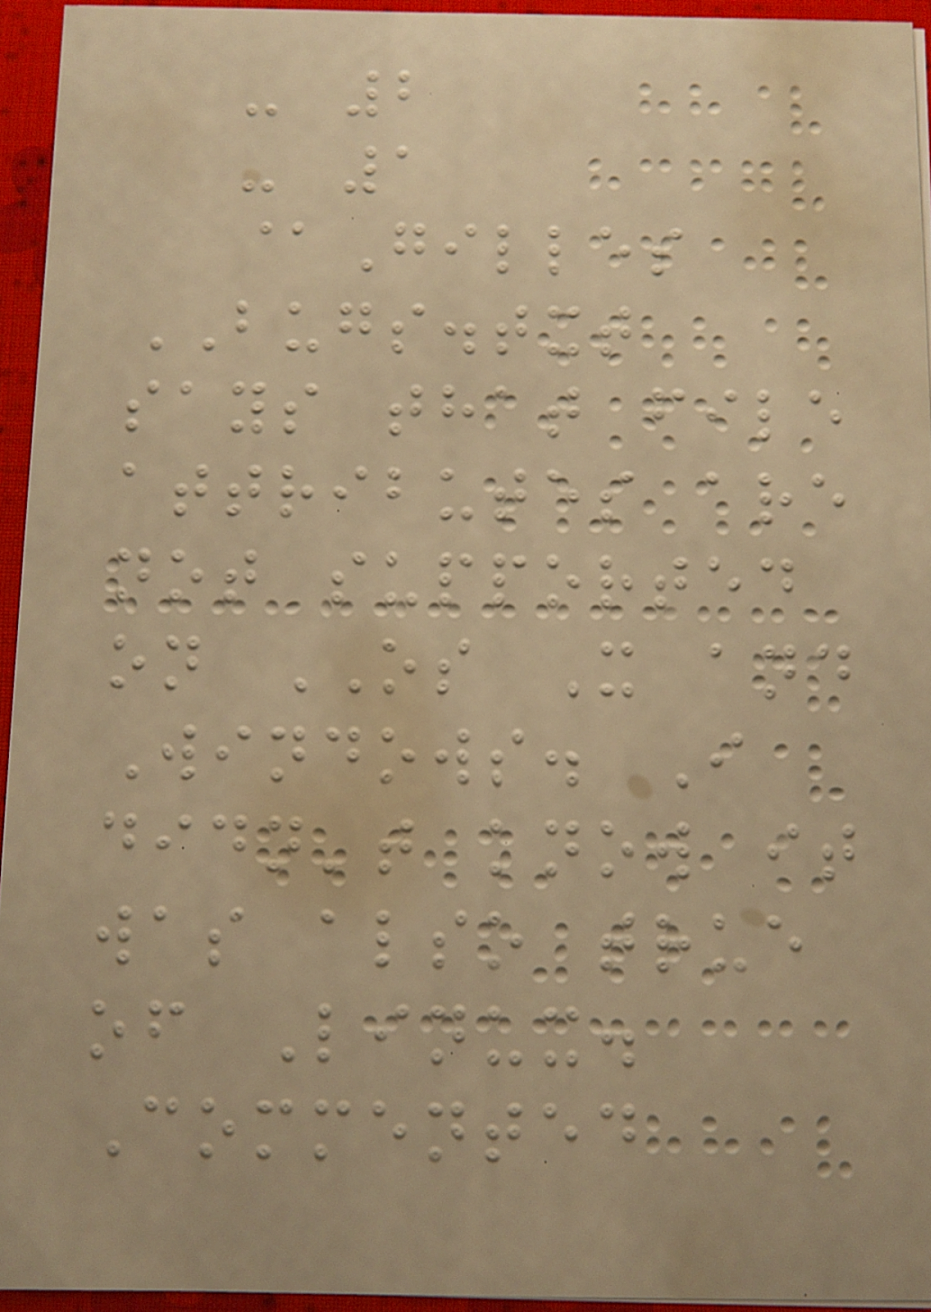- 2
- 1
@Gilles
BUGS.txt
says that file
attributes are
not supported
on OS X and
Windows. I
didn't know it
was also true
of Linux.
Commented
